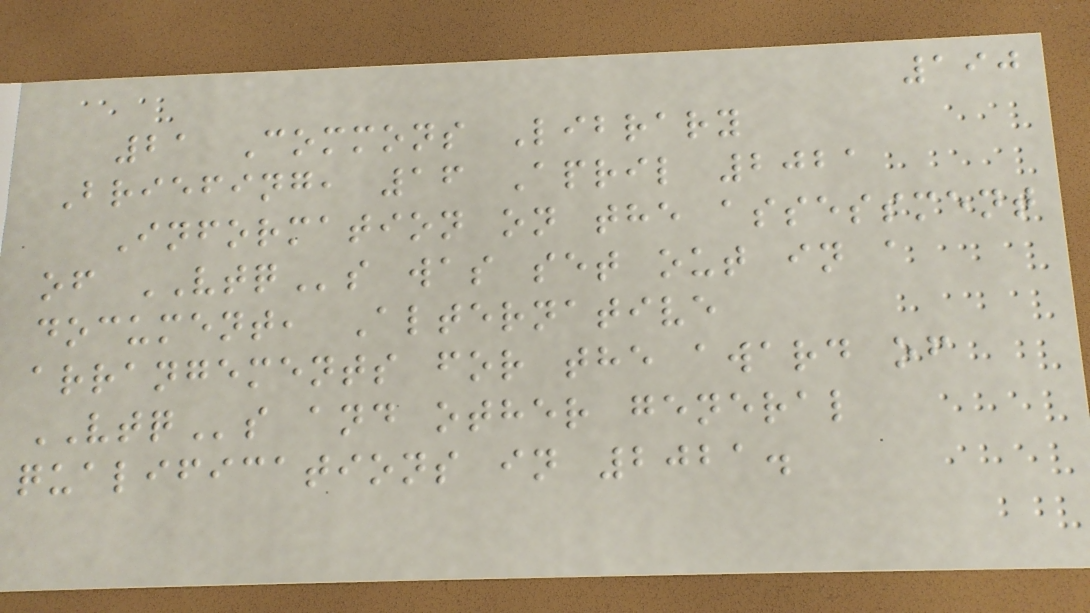190
21 Commons Library
Briefing, 16 April 2021
Information on the assessment
of VTQs was set out in a
document, Alternative
arrangements for the award of
VTQs and other general
qualifications in 2021.
